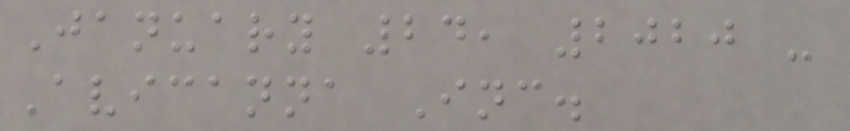January 24, 2020 -
Avicanna Inc.
